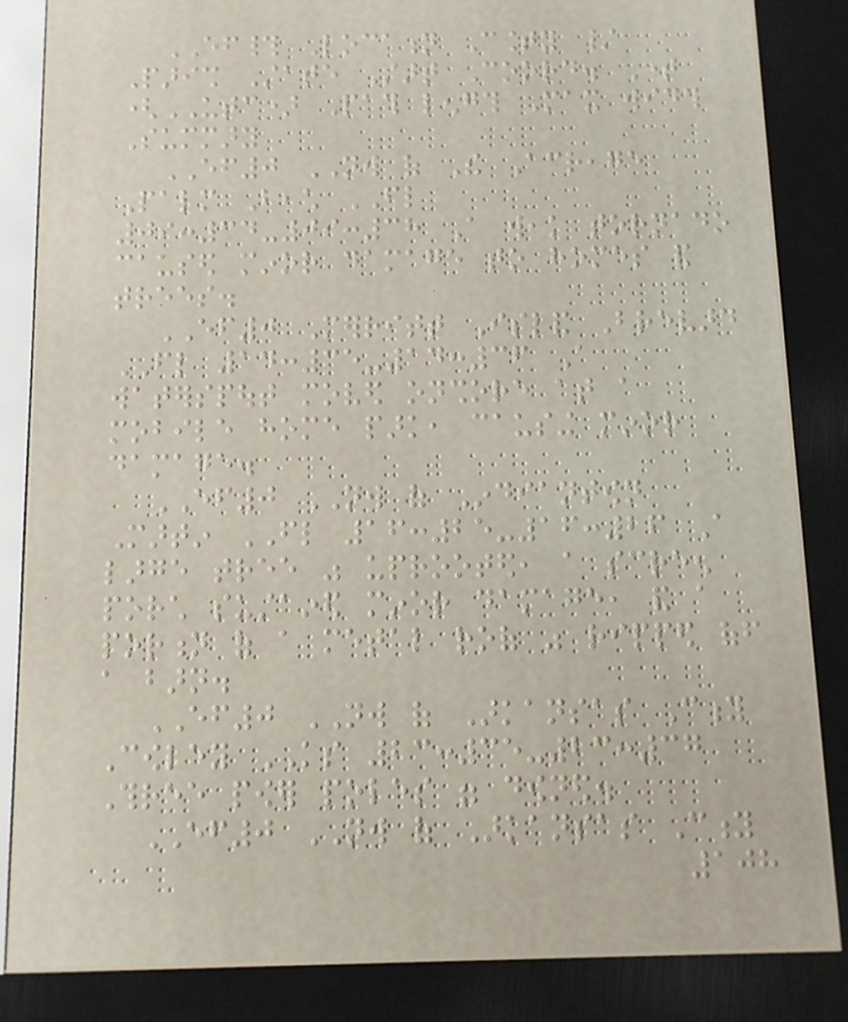EF# Location County /
Parish State Start Coord. Time
(UTC) Path length Max width
Summary
EF0 NW of The Acreage
Palm Beach FL
09:34-09:38 A weak tornado
caused minor damage to homes and
trees.
EF0 Merritt Island Brevard
FL 14:35-14:36 A
waterspout moved onshore at a
mobile home park, causing minor
damage.
EF0 NW of Indiantown
Martin FL 16:25-16:26 A
large tree was uprooted, a screen
porch sustained minor damage, and a
portion of a metal roof was ripped off
a barn.
EF0 NW of Arkansas City
Cowley KS 23:35-23:37
Three power poles were downed.
EF0 NW of Arkansas City
108
